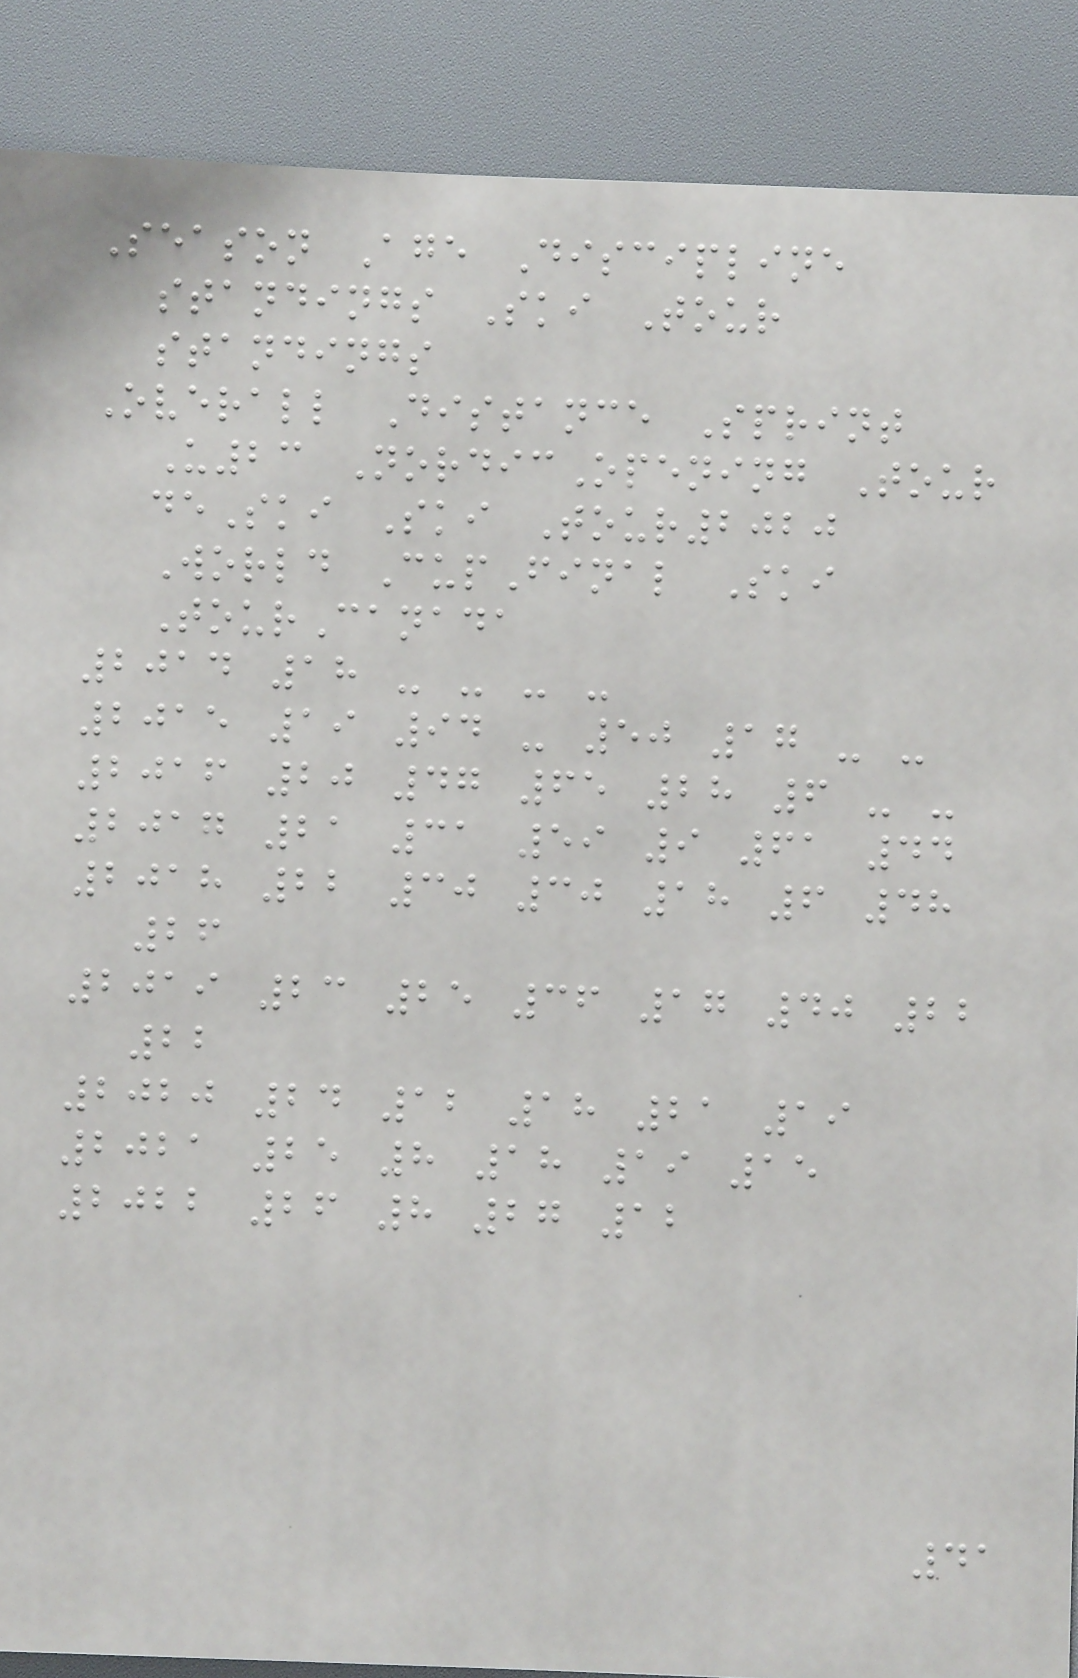Season Age Discipline
standings Ski Tour
standings
Overall Distance Sprint
U23 NordicOpening Tour
deSki Ski Tour2020
World CupFinal Ski
TourCanada
2014 18 - - - -
2015 19 94 - 50 17 - -
2016 20 47 65 28 6 - -
2017 21 31 59 9 61 44
2018 22 30 30 18 6 48
26
2019 23 25 36 17 40 22
22
2020 24 12 18 21 19
2021 25 8 18 19 15
2022 26 8 27 12
41
